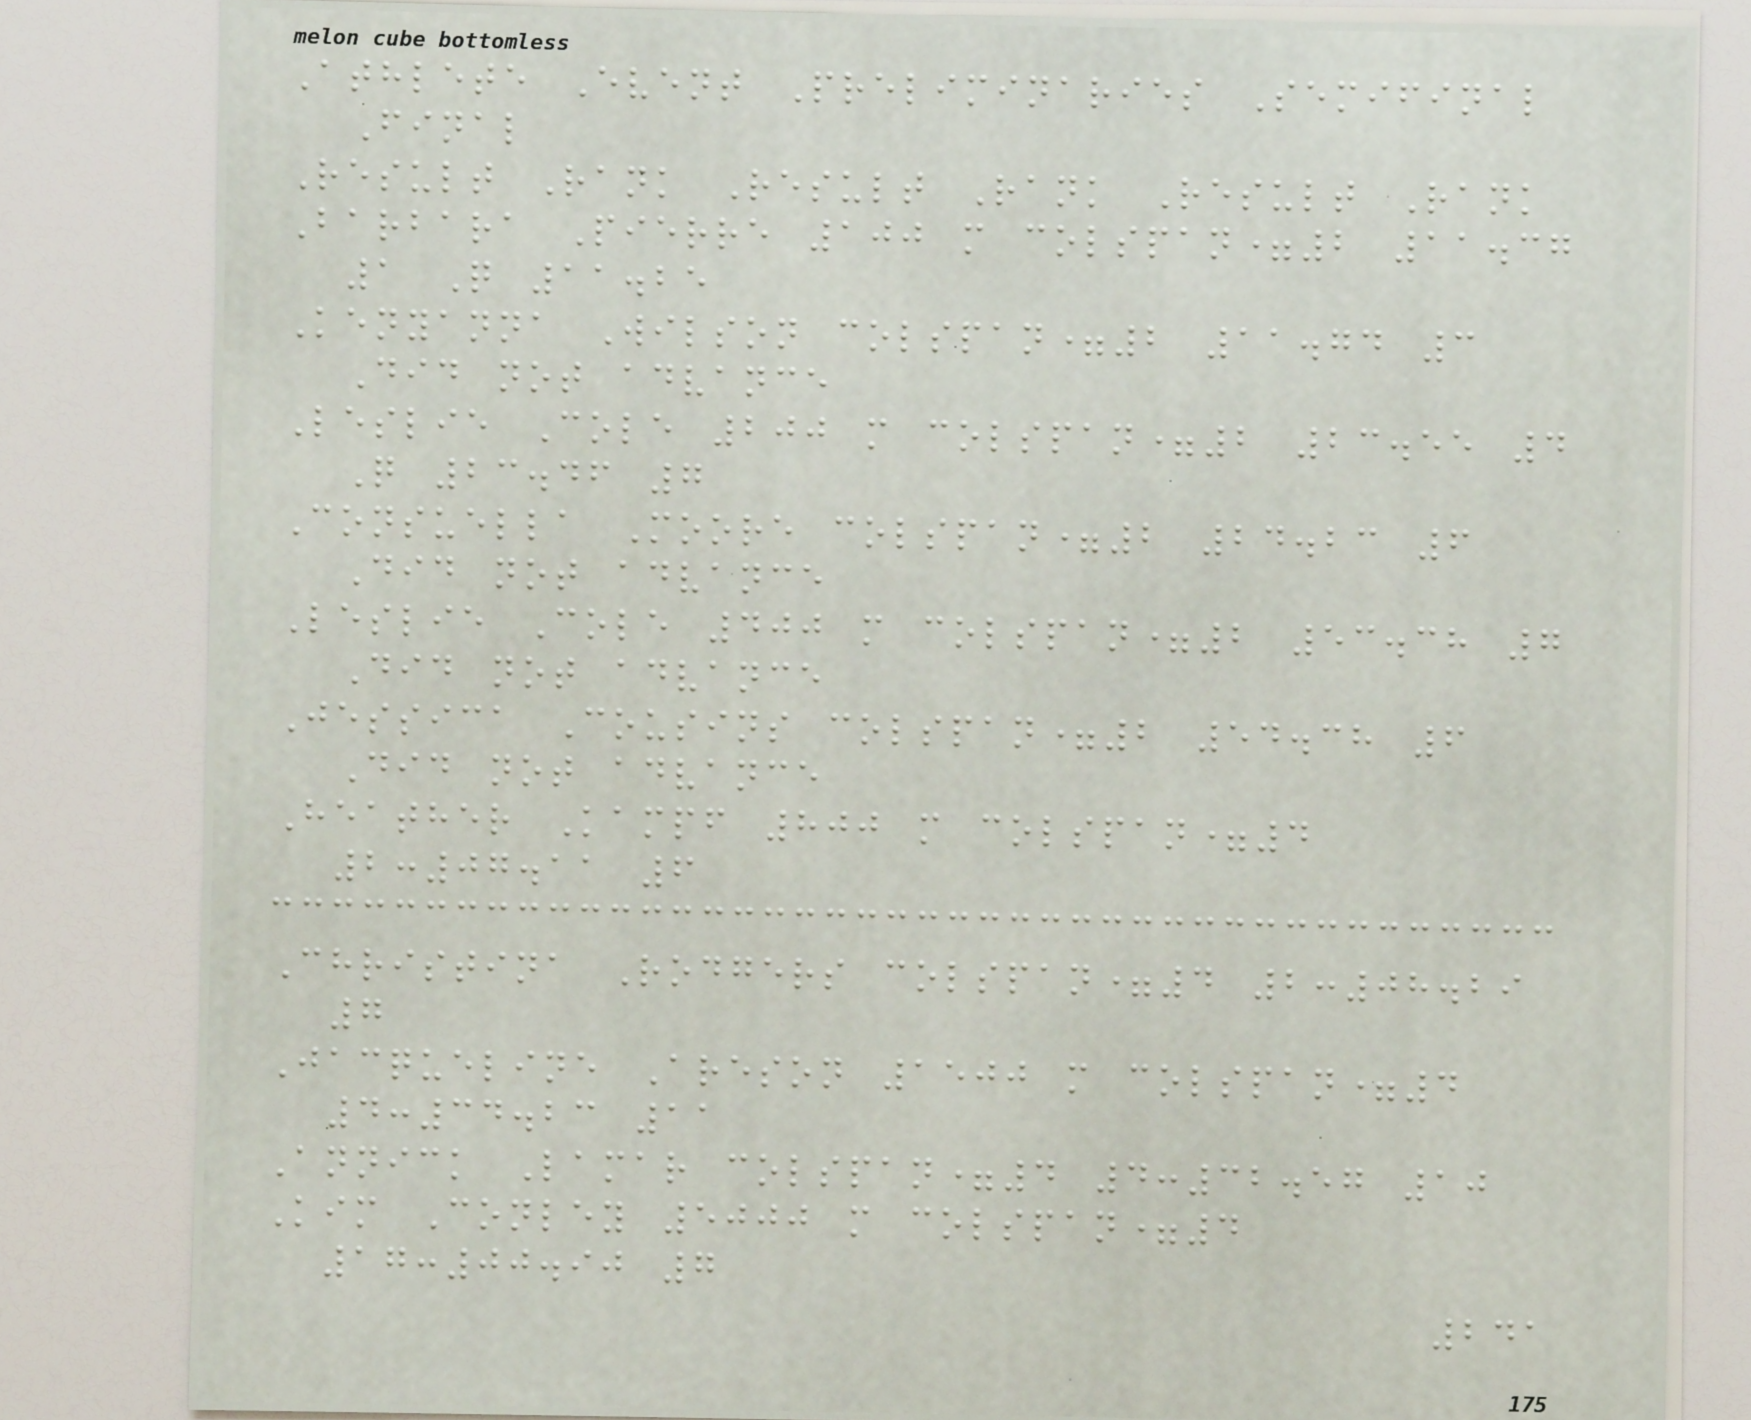Athlete Event Preliminaries Semifinal
Final
Result Rank Result Rank Result Rank
Barbara Pierre 100 m colspan=2 11.37
1 Q 11.25
Kenyanna Wilson colspan=2 11.74 3
Did not advance
Leslie Cole 200 m colspan=2 23.55 4
Q 23.46 7
Consuella Moore colspan=2 24.23 6
Did not advance
Leslie Cole 400 m colspan=2 53.38 7
Did not advance
Jessica Cousins colspan=2 54.38 6
Did not advance
Heather Kampf 800 m colspan=4
2:07.11 6
Christina Rodgers colspan=4 2:08.29
7
Jacqueline Areson 1500 m colspan=4
4:34.23 11
Annick Lamar colspan=4 4:32.57 10
Kim Conley 5000 m colspan=4
17:00.90 7
241
